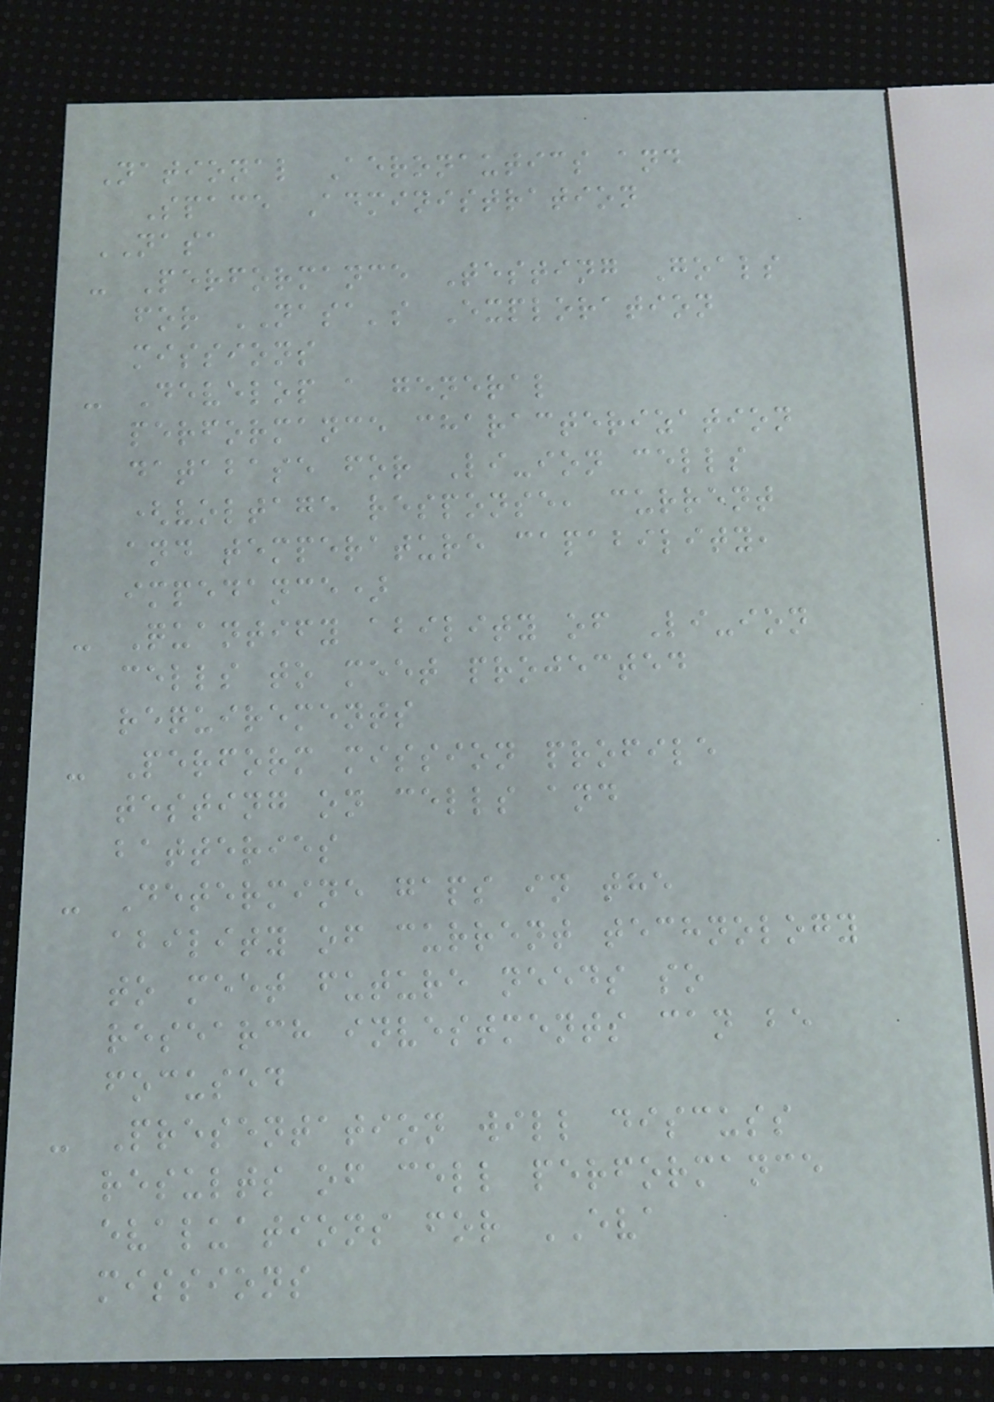National Aeronautics and
Space Administration
NASA
- Performance Testing Goals
for NASA's Exploration
missions
- Develop a general
performance characterization
database for Li-ion cells
(voltage response, current
and temperature capability,
impedance)
- Quantify ability of Li-ion
cells to meet projected
requirements
- Perform mission profile
testing on cells and
batteries
- Determine gaps in the
ability of current technology
to meet future needs so
research investments can be
focused
- Presentation will discuss
results of cell performance
evaluations for EVA
missions
